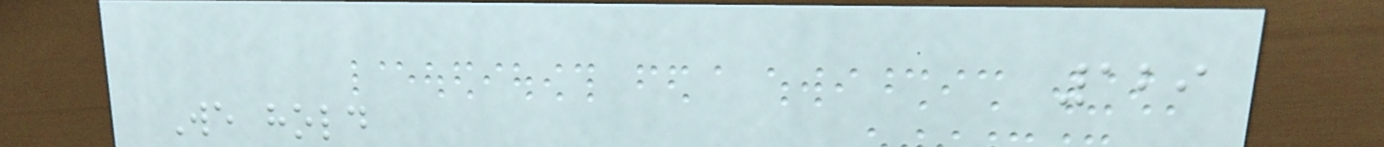129
We hold
